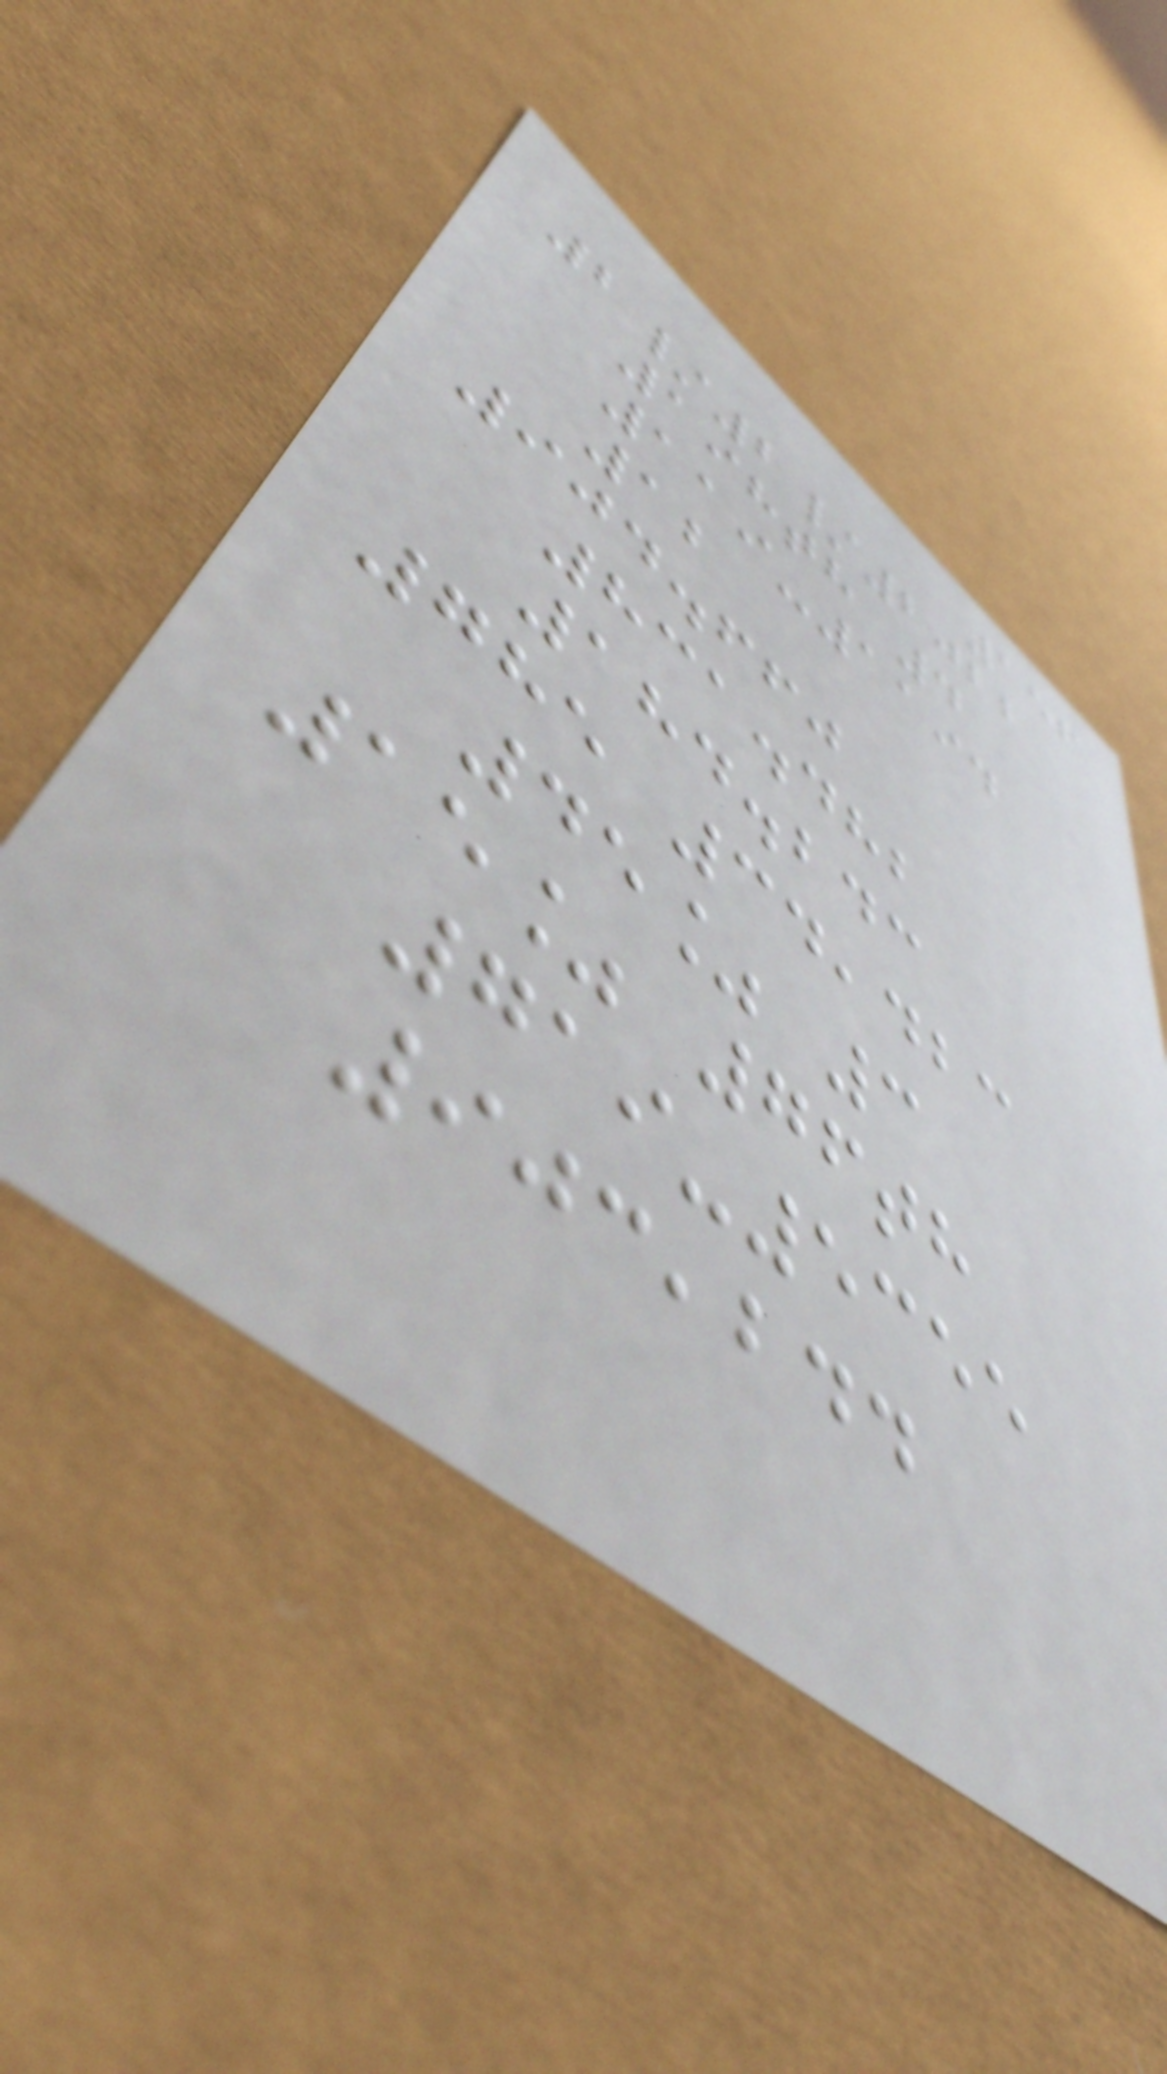156
2/2/2022
198th 4
119-1194
12
904.660
831.482
184.243
785 34,423
45% 3
15% 76th
719-5355
903,244
